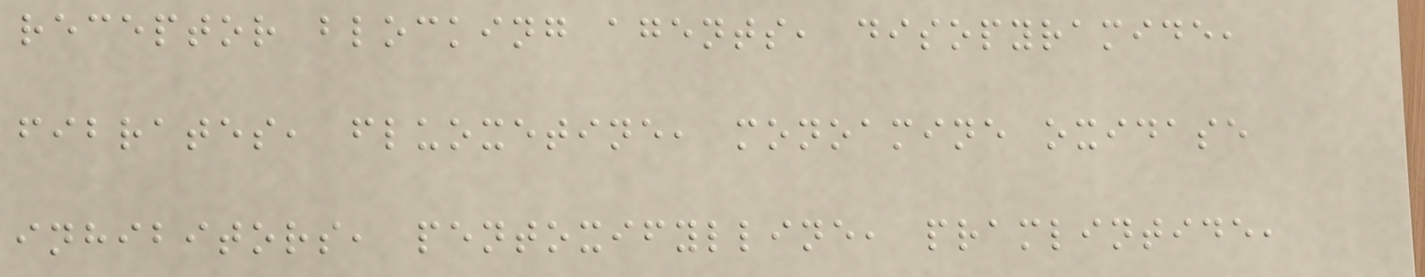receptor blocking agents, disopyramide,
fibrates, fluoxetine, monoamine oxidase
inhibitors, pentoxifylline, pramlintide,
